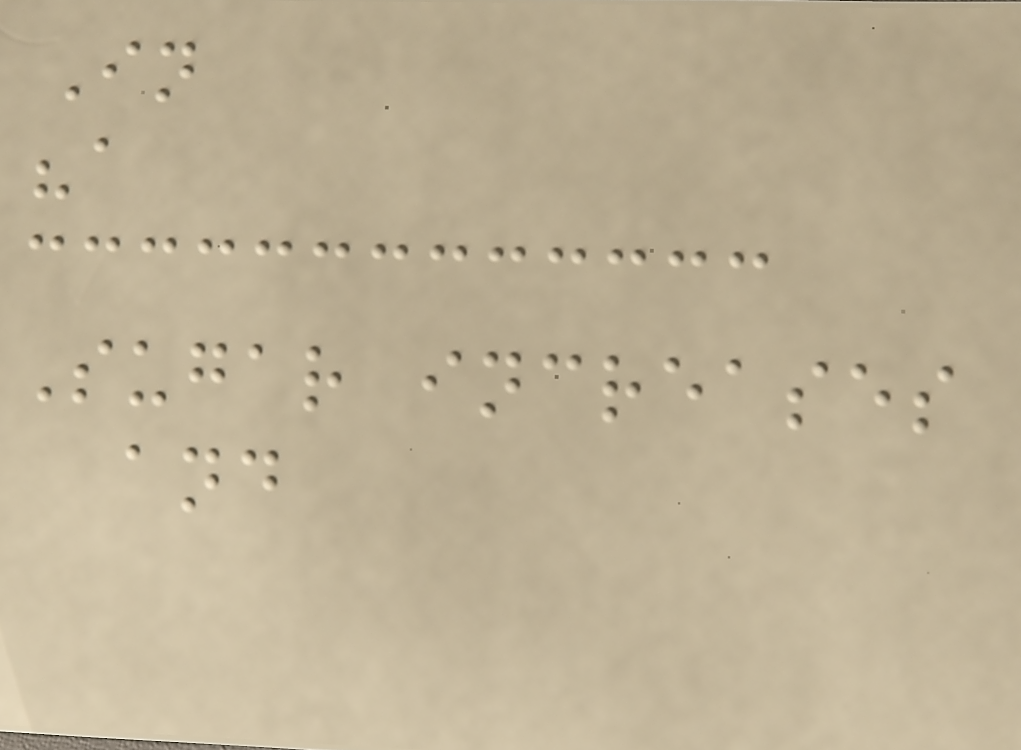In
"a
Sugar increases
and
